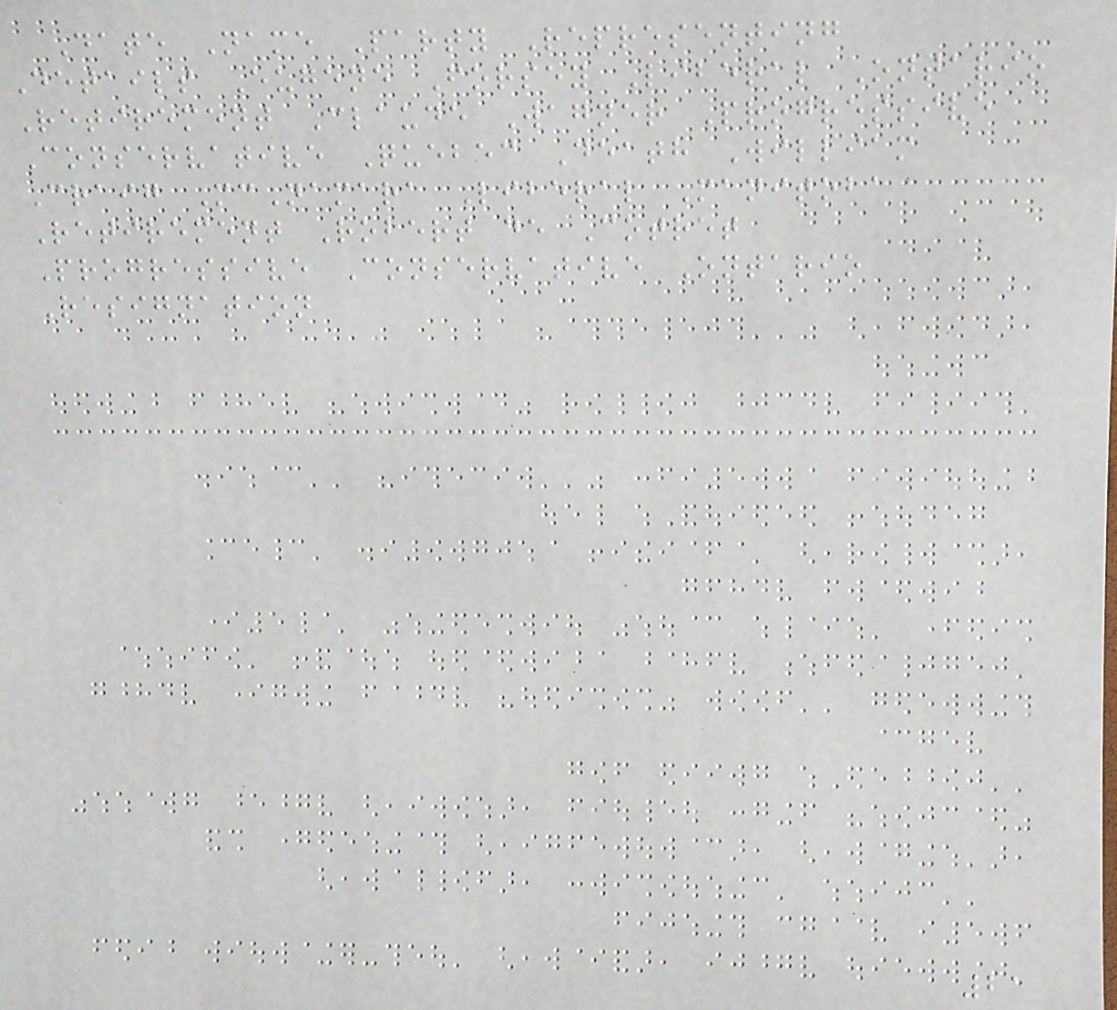Date Name Party Representing
Details Eugene Forsey Liberal Ontario
Retirement Claude Wagner Progressive
Conservative Quebec Death William
Craig McNamara Liberal Manitoba
Retirement Robert de Cotret
Progressive Conservative Ontario
Resignation
21
